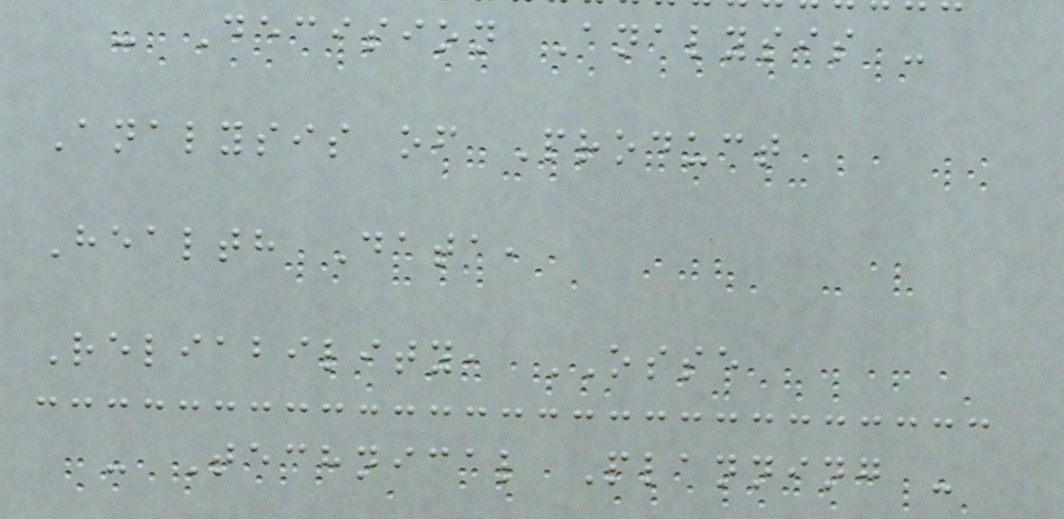- Decision Analysis -
Analysis of Product
Health Data,
Reliability, OSSE
- Technical Planning -
